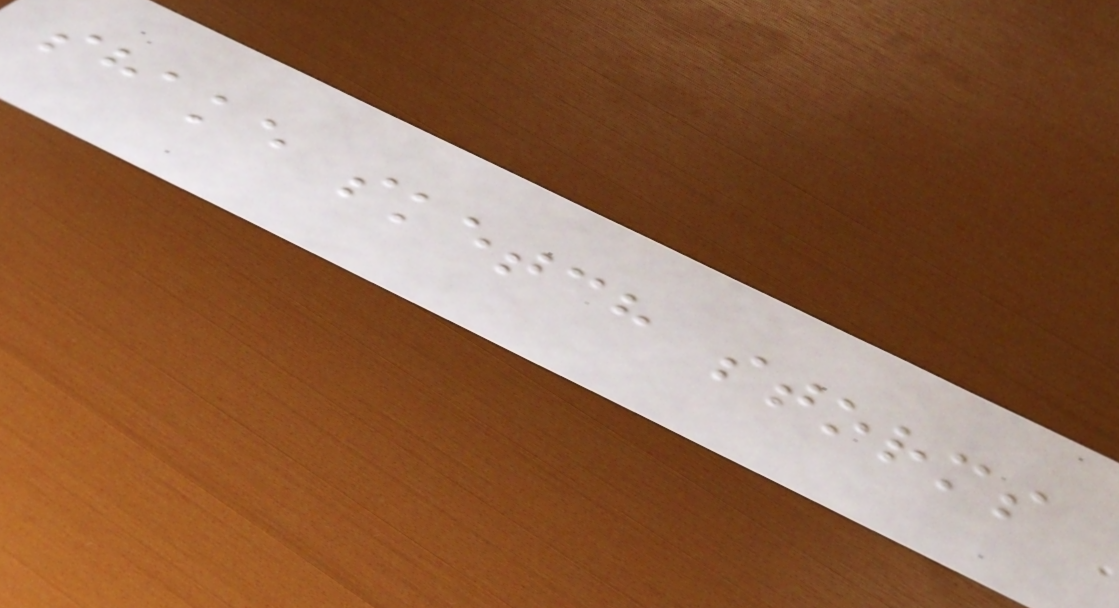shake sketch storms
